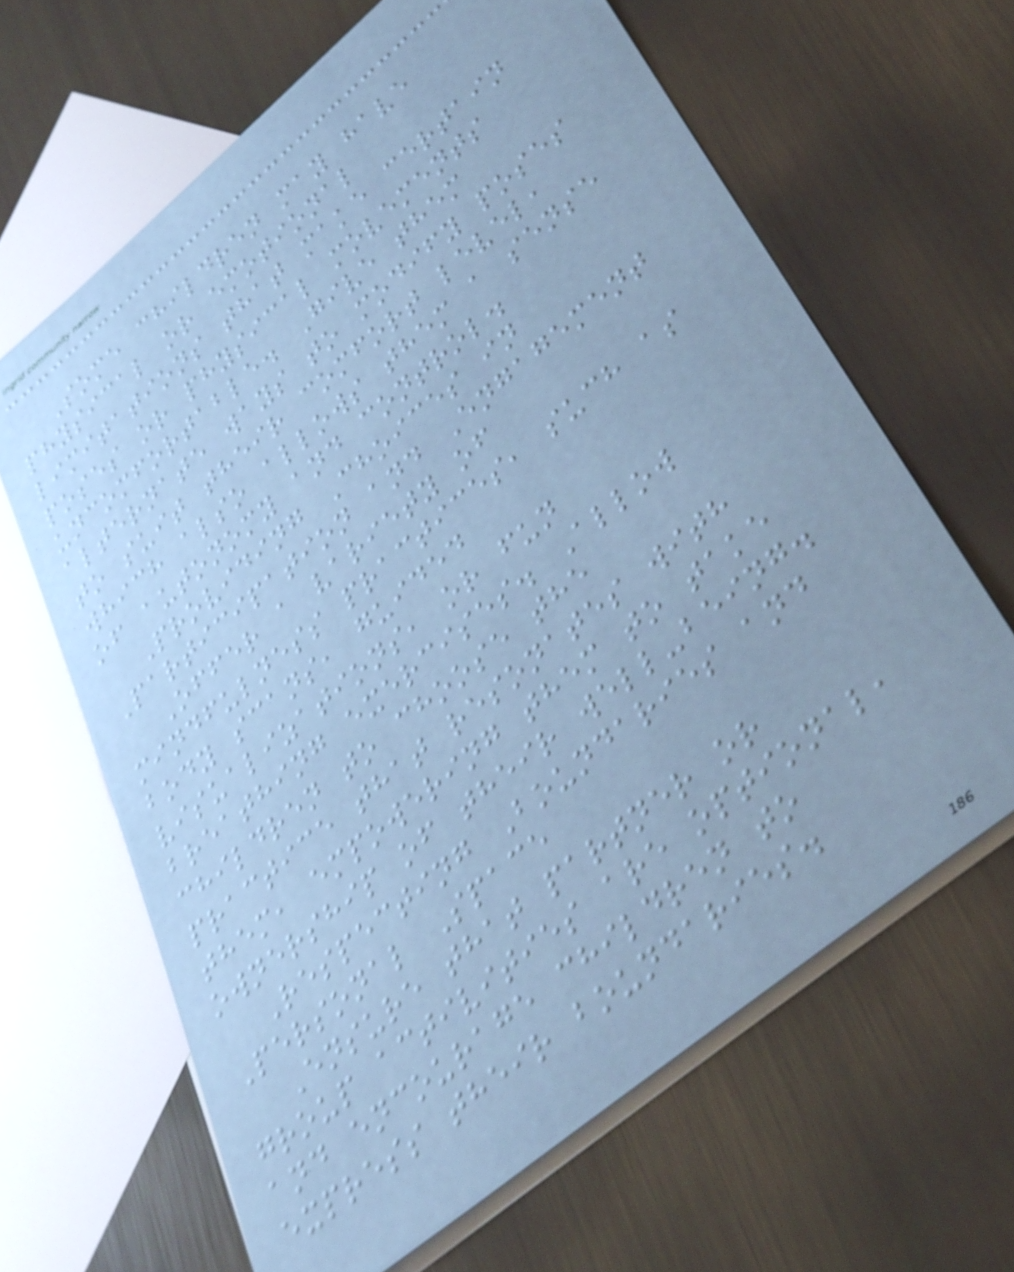Some children may have
physical or emotional
limitations that make certain
poses or physical movements
uncomfortable. Give them
alternate ways to modify poses
to suit their comfort level,
which also allows them a sense
of autonomy and control.
Providing Choices in
Participation and Engagement
Offer a variety of
mindfulness practices, such as
body scans, guided
visualizations, or fun
breathing exercises. Allow
children to choose the
practice that resonates with
them, empowering them to take
ownership of their well-being.
Respecting Boundaries and
Personal Space
Ensure that partner or
group activities are optional,
and encourage children to
express their boundaries.
